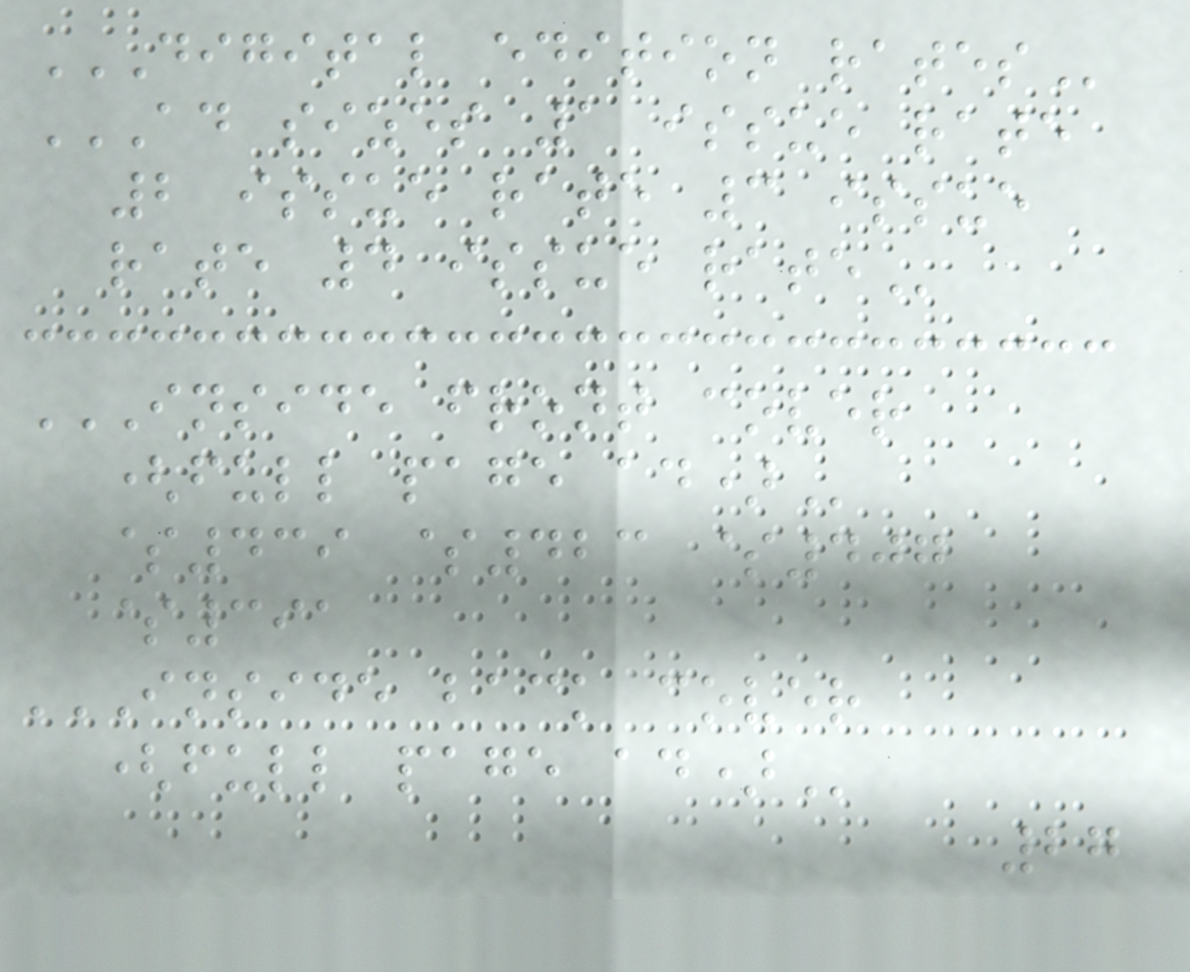DIGITAL EDITION RATES
AD SIZES 1 ISSUE RATE
2 ISSUE RATE 3 ISSUE
RATE 4 ISSUE RATE
INSIDE FRONT COVER
(FULL PAGE AD)
$439 $423 $407
$391
INSIDE BACK COVER
(FULL PAGE AD)
27
